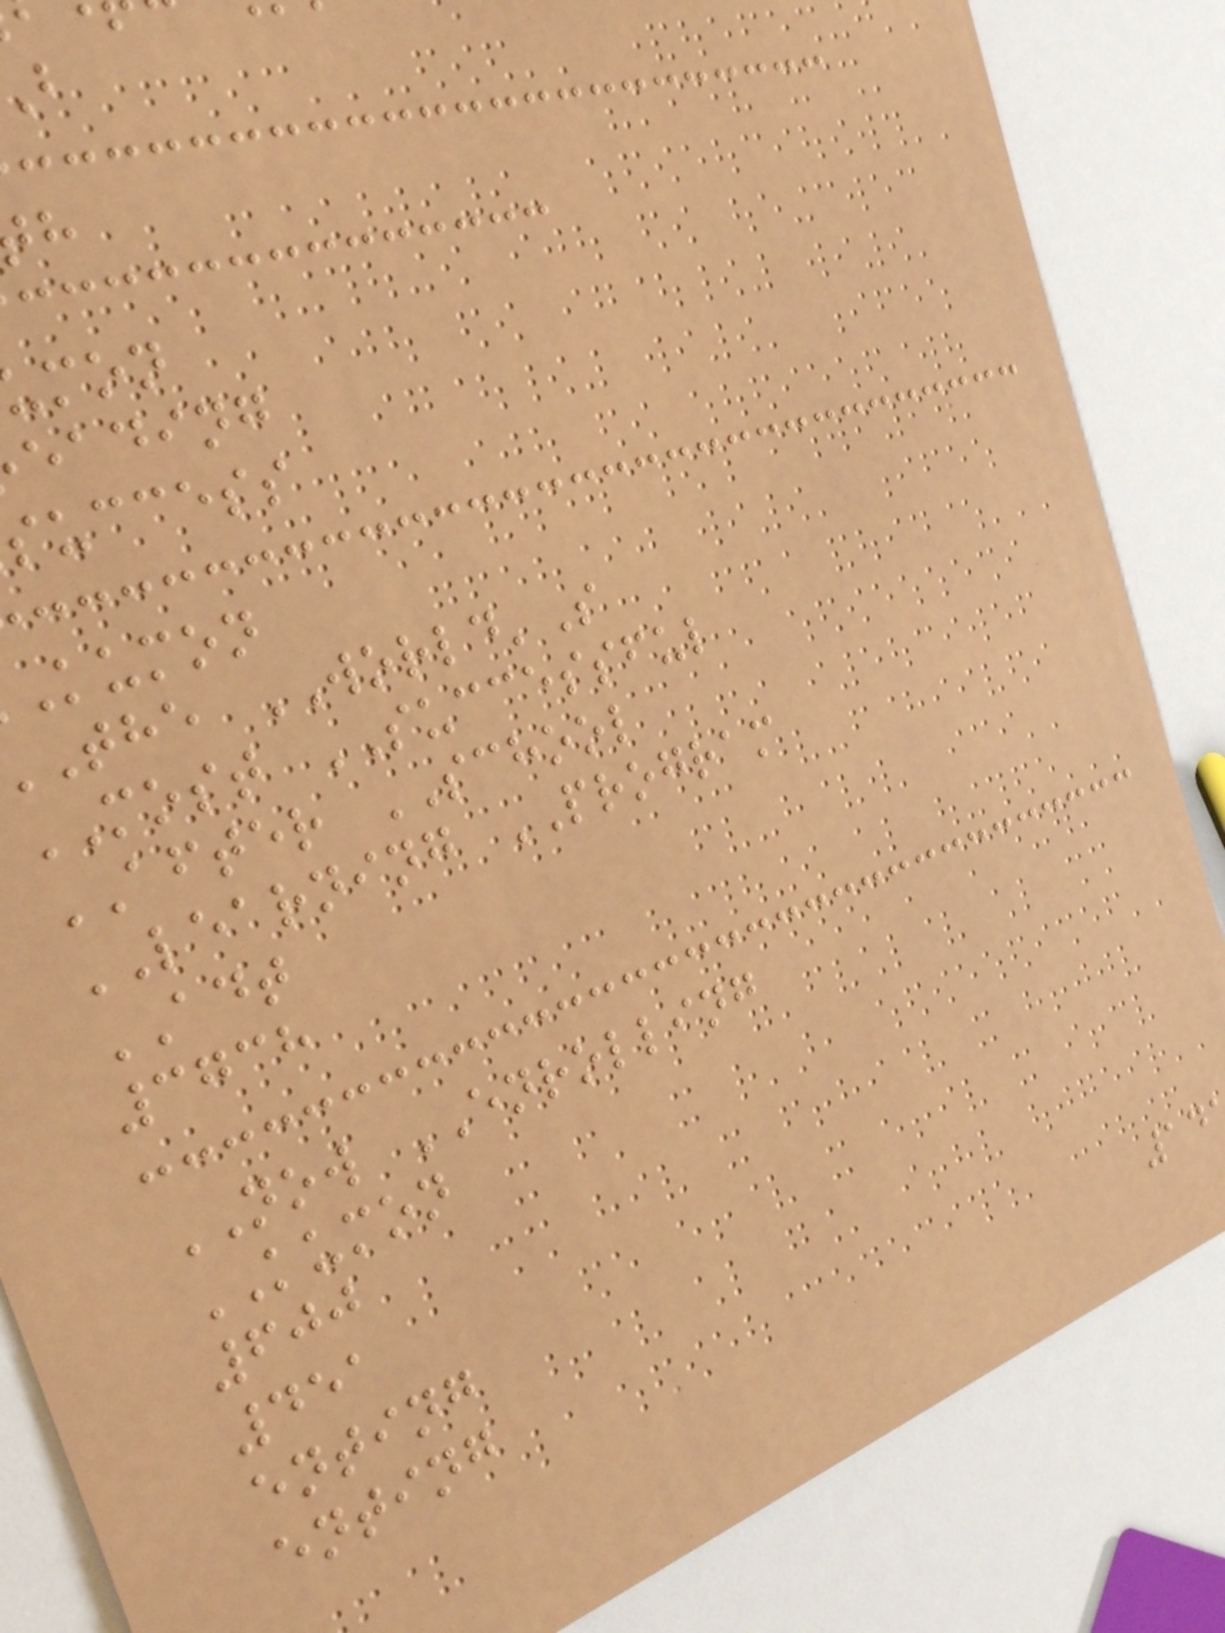eading
success
kumon
the WORLD'S
MOST SUCCESSFUL
AFTER SCHOOL
LEARNING PROGRAM
ADT
3738
NOW ENROLLING
KUMON
600
451
enting
enting
